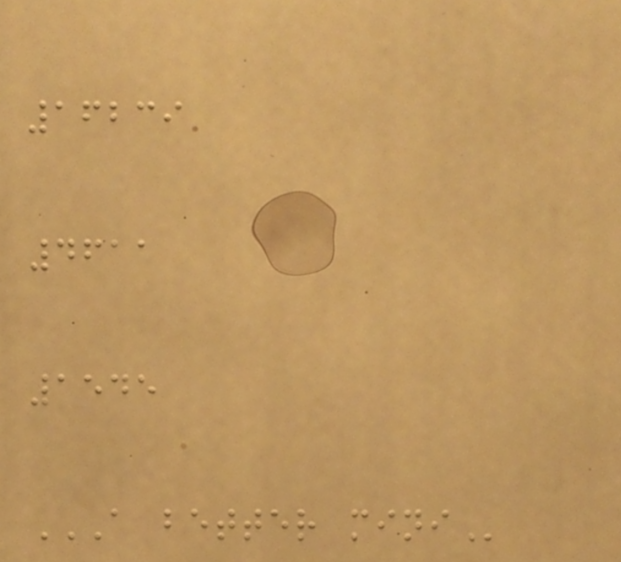16239
4611
1545
A BETTER MINI
